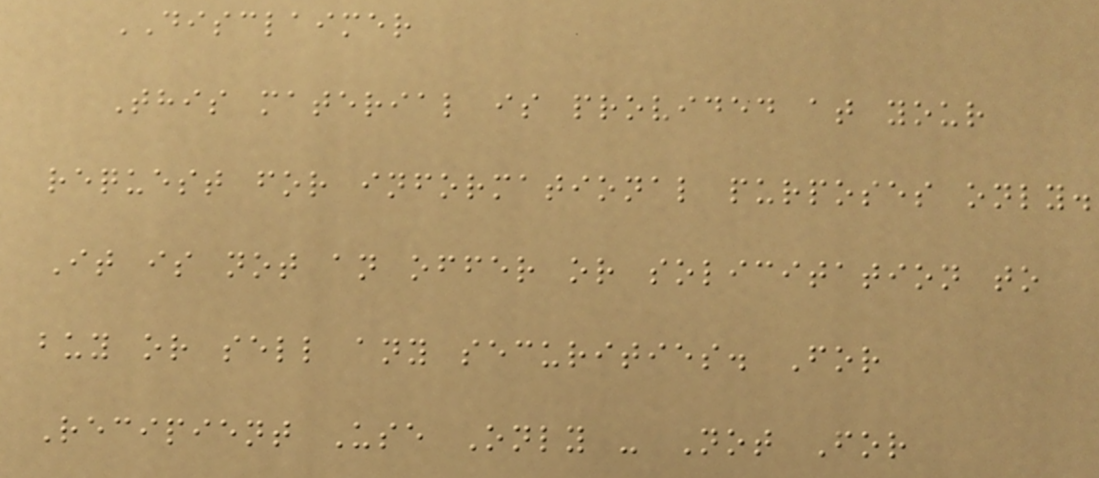DISCLAIMER
This material is provided at your
request for informational purposes only.
It is not an offer or solicitation to
buy or sell any securities. For
Recipient Use Only - Not For
